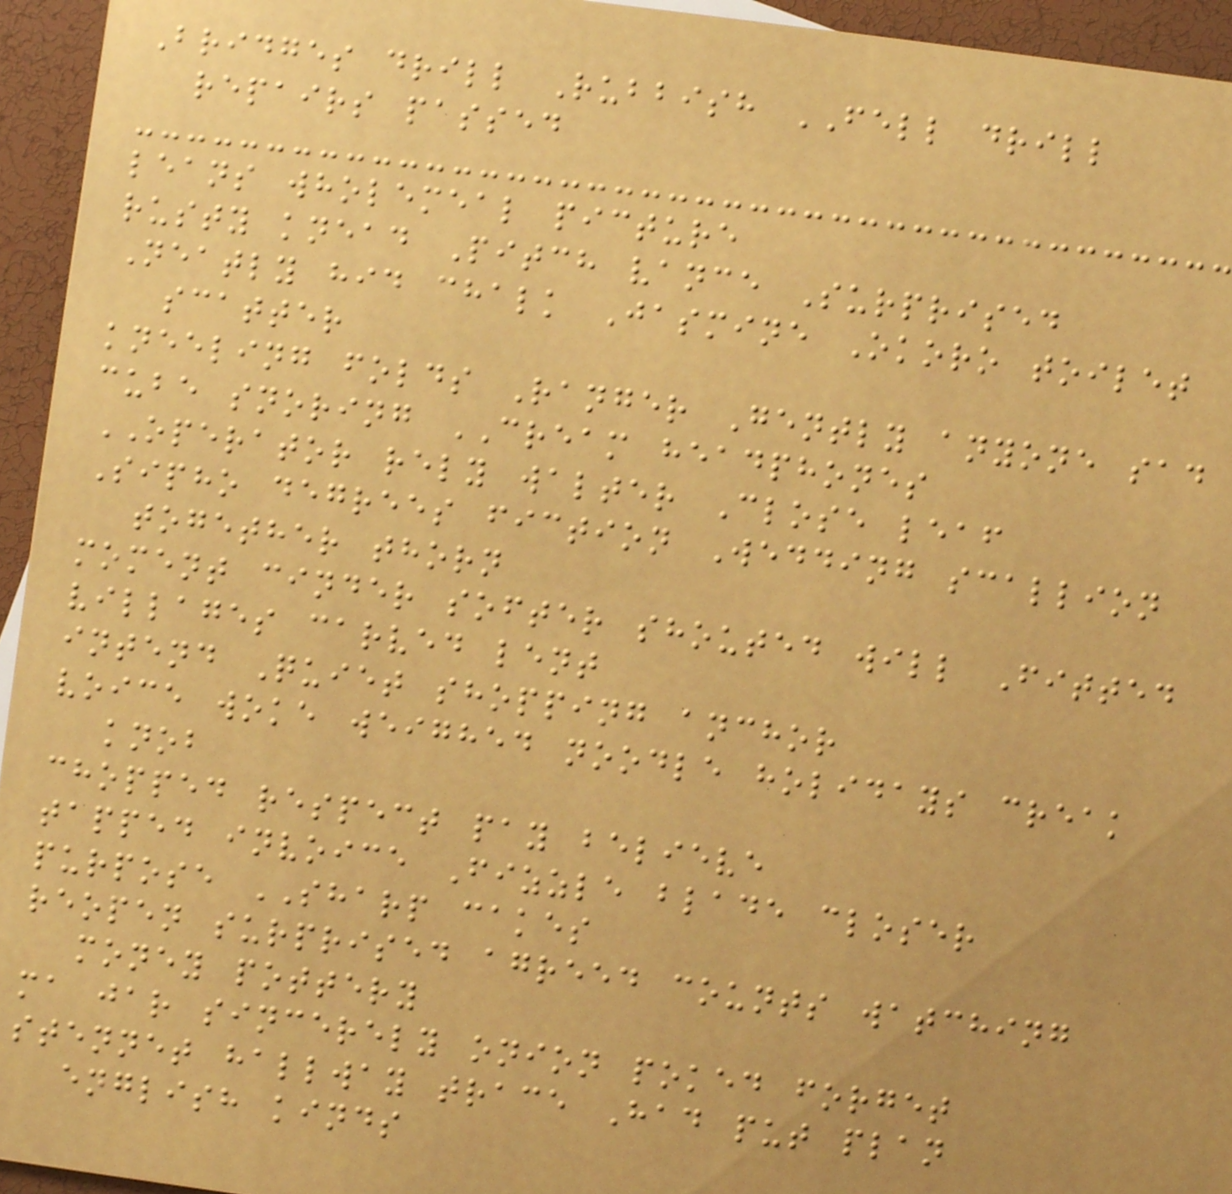Bridges drill Rubbish FELL drill
repairs passed
leans wholemeal picture
rusty knead Pitch vance Surprised
Neatly hid chalk Jasmine Okoro toilet
scatter
kneeling folds Ranger Gently anyone sad
cube snoring CREAM headphones
OPERATOR rely walter Close leaf
Sipho degrees fiction Wedding scallion
together thorn
moment cinder softer shouted will Fitted
villages carved lent
intend Quiet shopping anchor
voice woke weighed noodle holidays creak
knob
chopped respect pay believe
tapped invoice Fizzle blade closer
purpose SHARP cakes
reopen surprised agreed counts watching
money pottery
ma jar sincerely onion poked forget
stennet hallway trace Had put plan
english kinds
